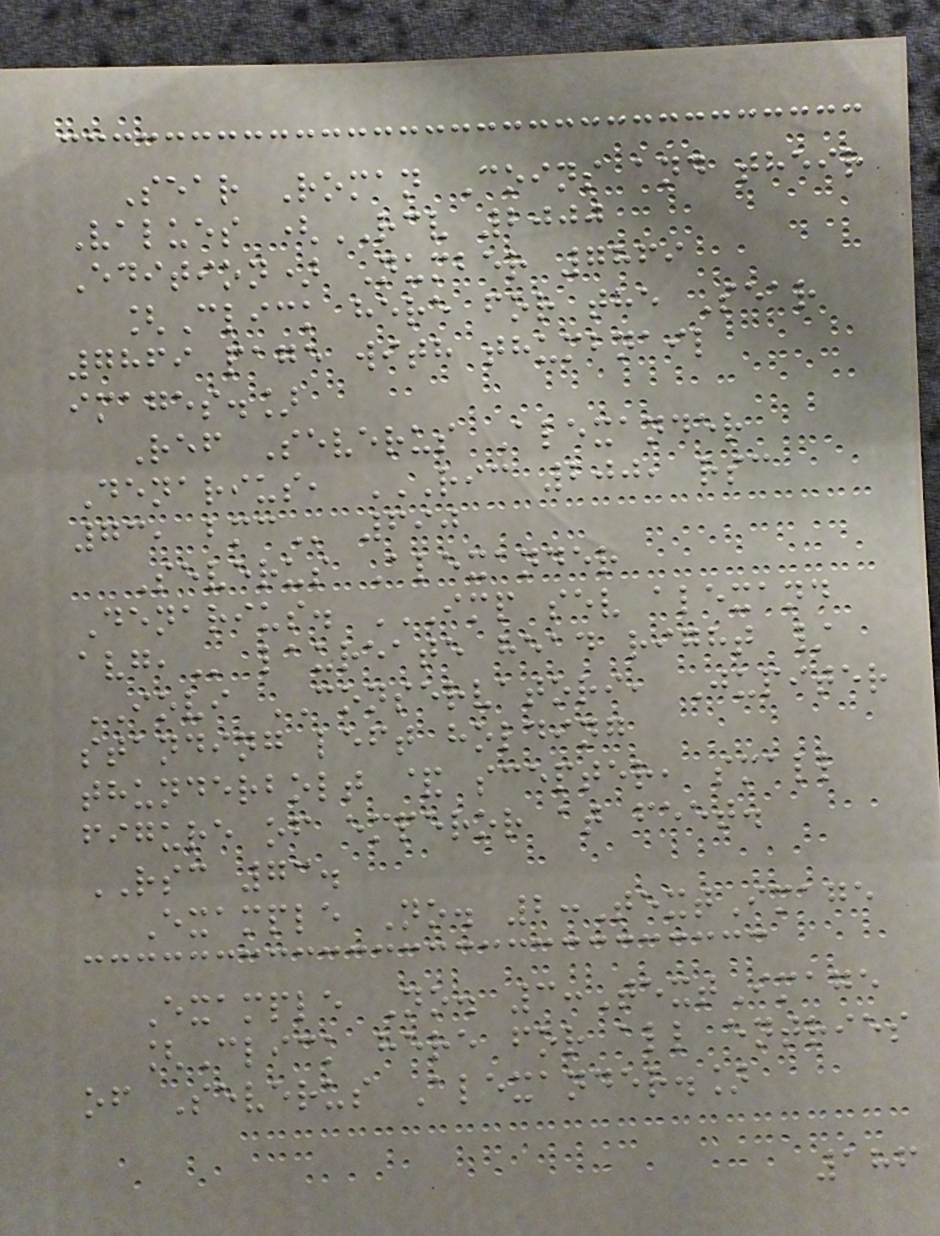Sear Roman Coins and their
Values (RCV 2000
Edition) Number 7869
[Click here for the Sear
7869 page with thumbnail
images.]
Ref Severus Alexander
Denarius, RIC 200, RSC
73, BMC 690
Severus Alexander
Denarius. IMP SEV ALEXAND
AVG, laureate head right /
IOVI CONSERVATORI, Jupiter
standing left holding
thunderbolt & scepter, small
figure of emperor at feet.
RSC 73.
Example No. 2:TextImage
Example No. 3:TextImage
[Click here for all entries
of Severus Alexander.]
186
